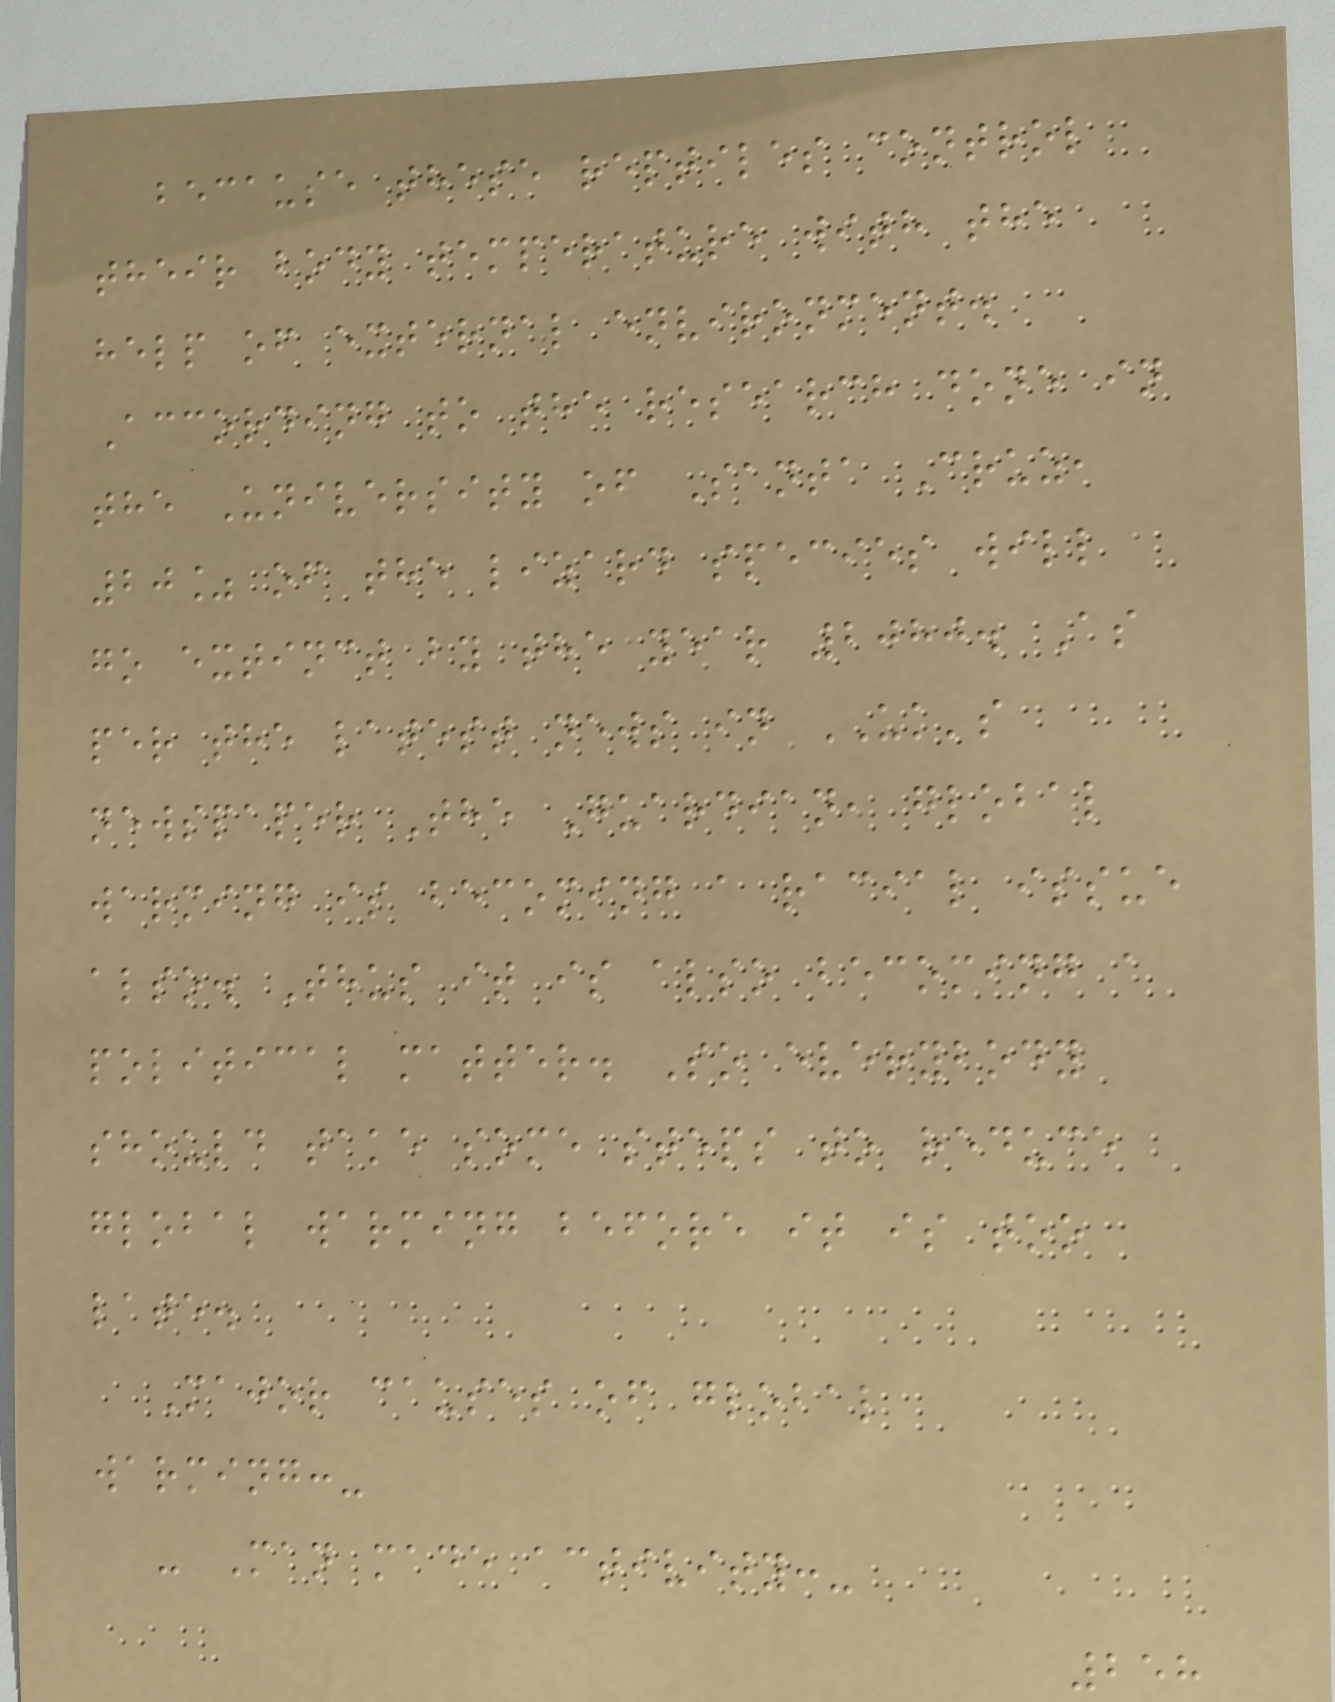because these reptiles control
their body temperature with the
help of external environment.
According to the research done in
the University of Santa Cruz,
20% of the lizard species will
go extinct by the year 2080. As
per the latest news in UK's
newspaper The Guardian, global
warming is becoming a racial issue
also. Thus it is also becoming a
political matter. So everybody
should take some steps to reduce
global warming before it is too
late.
Major causes of global
warming:-
- Man made activity:-
258
